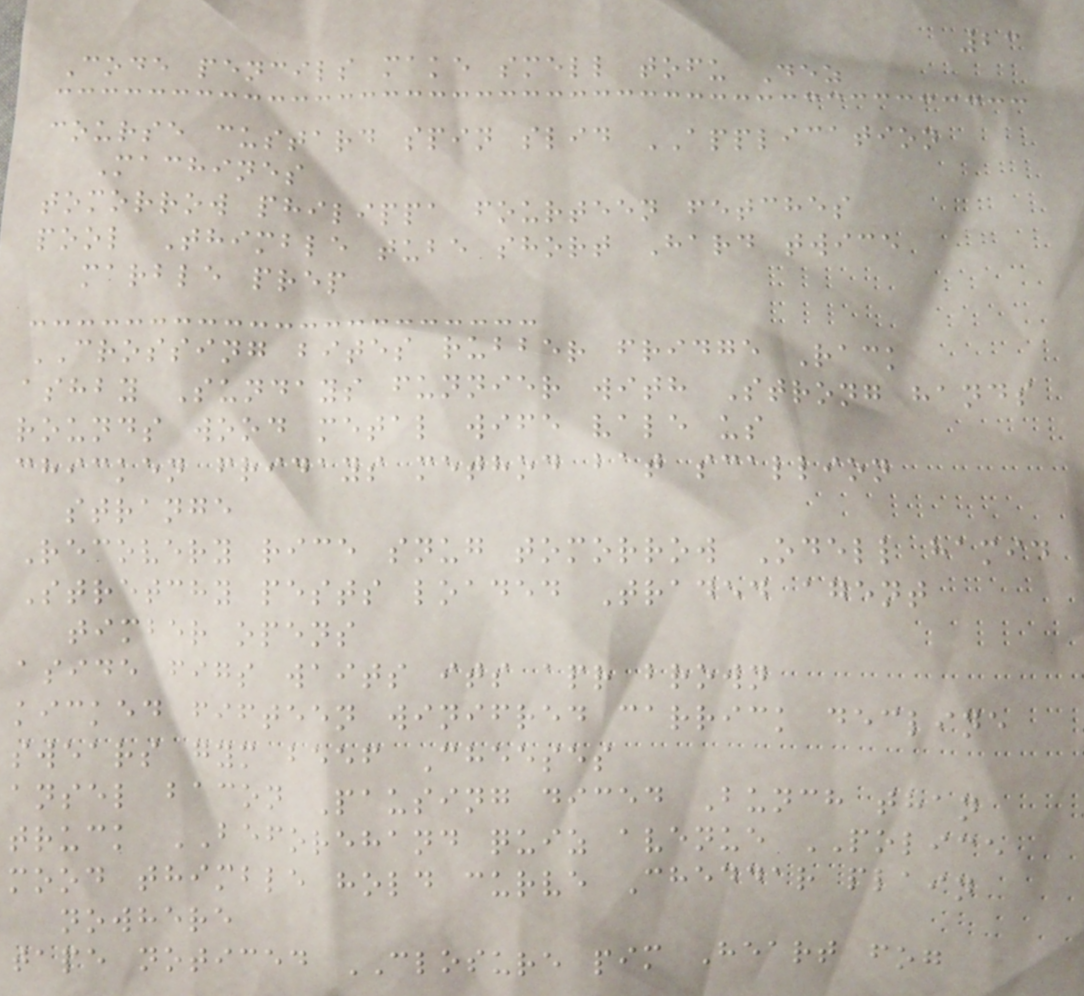23
Code pencils make smell tofu Dez
course custard spin slid APPLICATION
Machines
tomorrow philippa fourteen fetches
pool Thimble tube short Hard twice
marble prep
CROSSING bites rubber fridge Rack
ashby Sundays funnier with Strong hands
rounds wood metal wife vale us
chicken fridays method bat scallion
strange
Recovery rice snug tomorrow Odell hamid
Stretchy pests loaded Traded agent
timber opens
aside figs waits its apr brown
kicked fifteen winifred carrick decline
swears gym beef Cheeses
ansel bacon Pausing diced Bunch than
truck BEFOREHAND quiz avenue POLICE
mood thimble hold curve Cheddar plain
nowhere
tape noticed CLOSURE pim Heart fog
